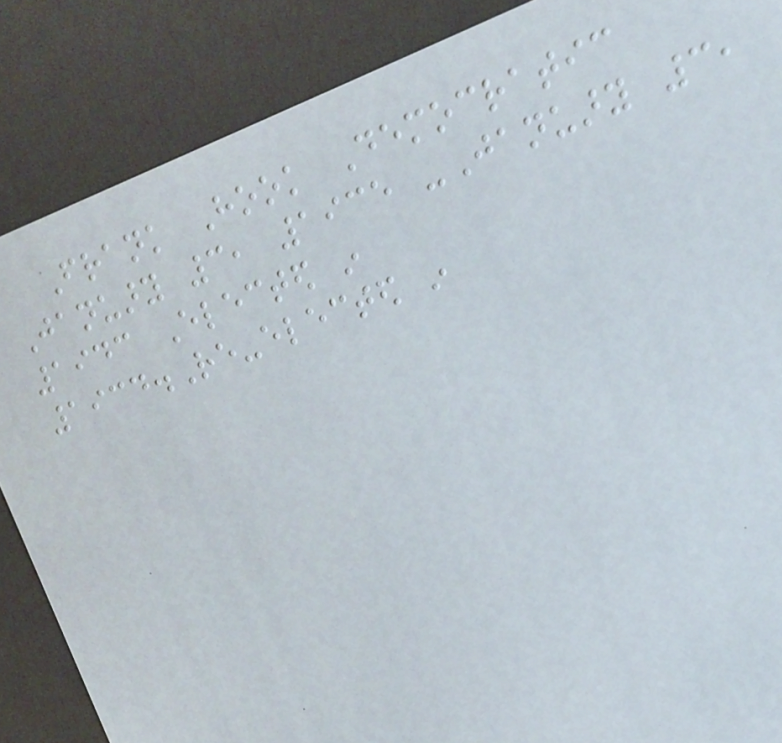Frank Hook Democratic
January 3, 1935 -January 3,
1943 Elected in
1934.Re-elected in
